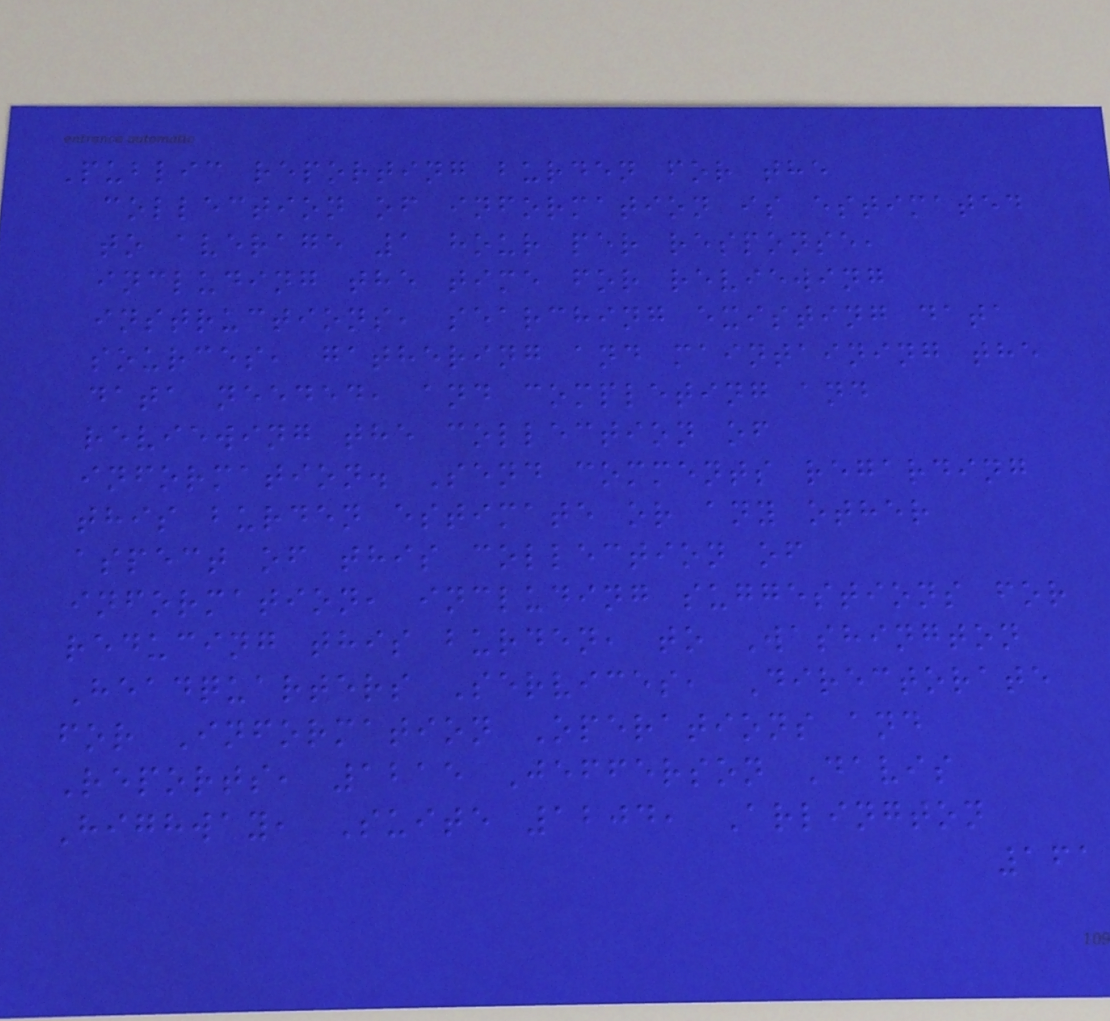Public reporting burden for the
collection of information is estimated
to average 1 hour per response,
including the time for reviewing
instructions, searching existing data
sources, gathering and maintaining the
data needed, and completing and
reviewing the collection of
information. Send comments regarding
this burden estimate or any other
aspect of this collection of
information, including suggestions for
reducing this burden, to Washington
Headquarters Services, Directorate
for Information Operations and
Reports, 1215 Jefferson Davis
Highway, Suite 1204, Arlington
161
